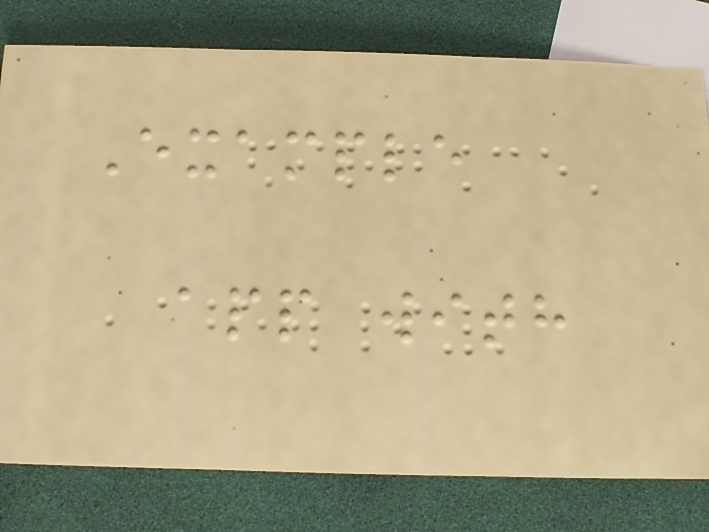Example
app with
